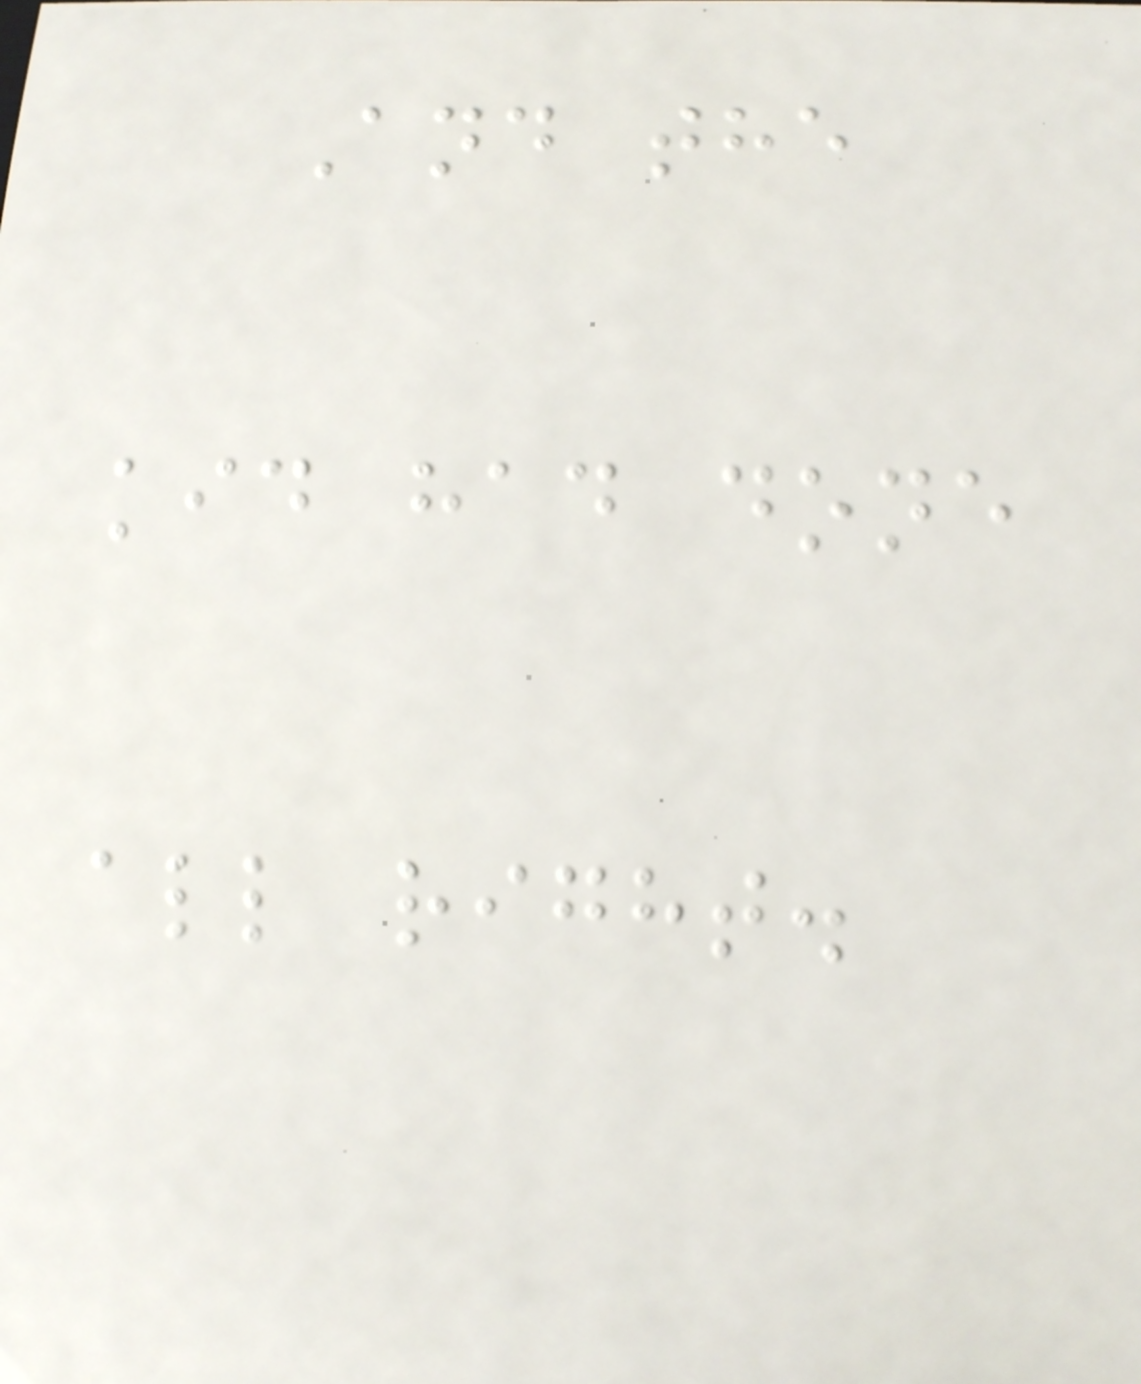And the
kid had done
all right.
